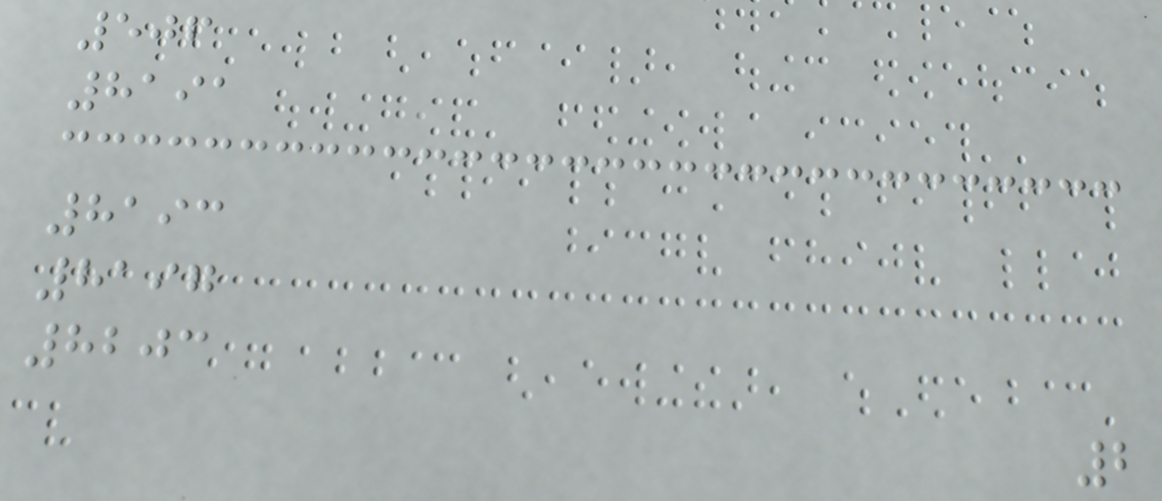506
8191
8193
8197
8203
2
